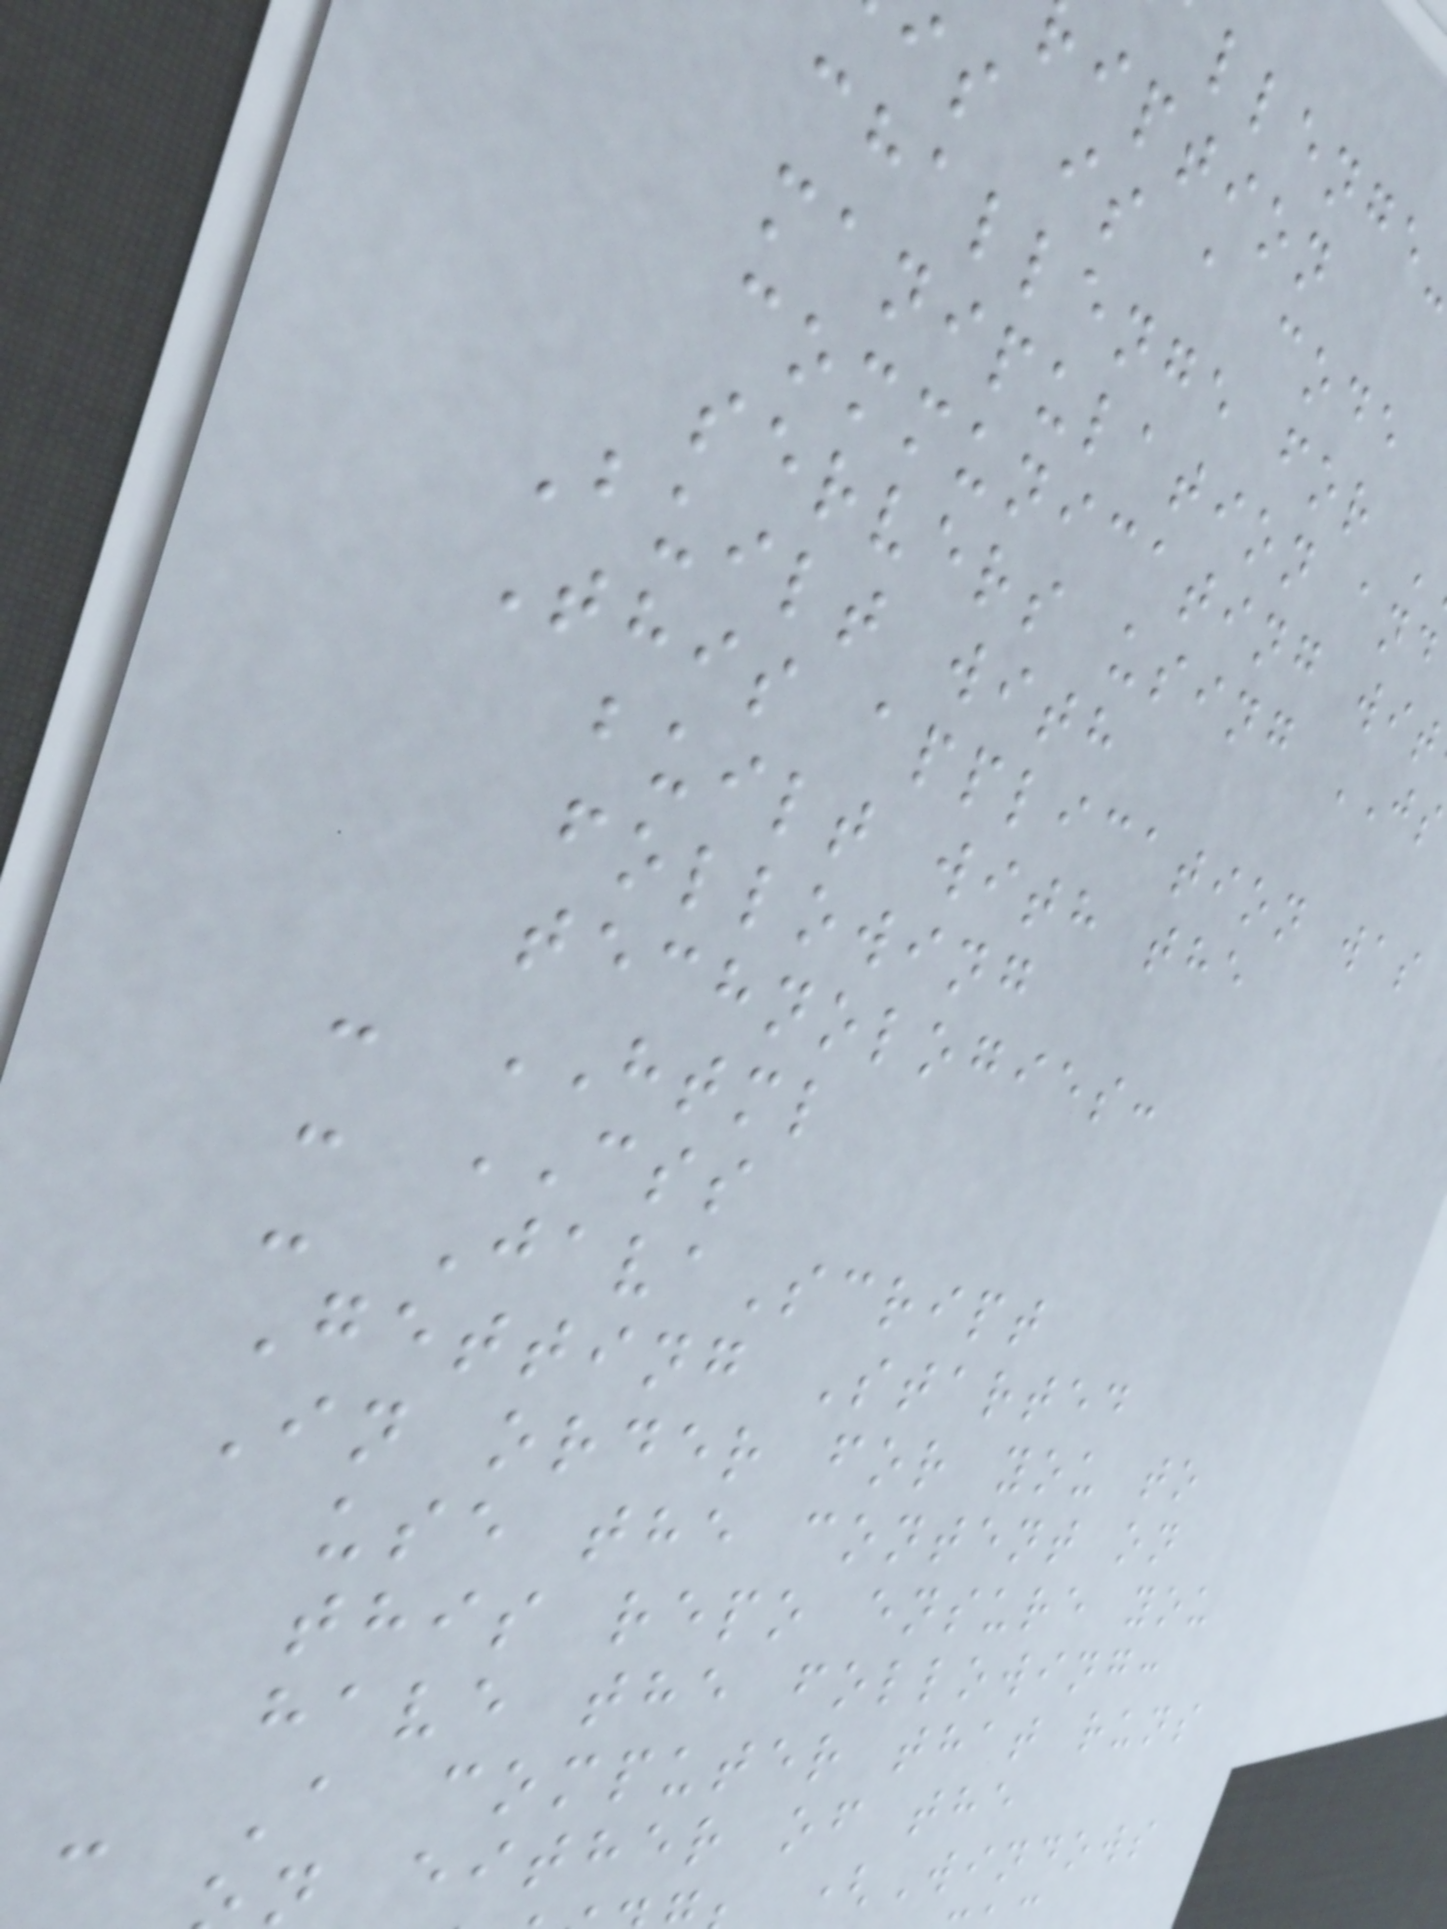iption
s is a code
challenge for
manipulation and
communicating wit
servers using JS
Built with
This application was
built with the
following
technologies:
- HTML
- CSS
- JavaScript
Getting Started
In order for you to
use the content on
this repo ensure you
have the following:
- A computer that runs
n either of the
(Windows
